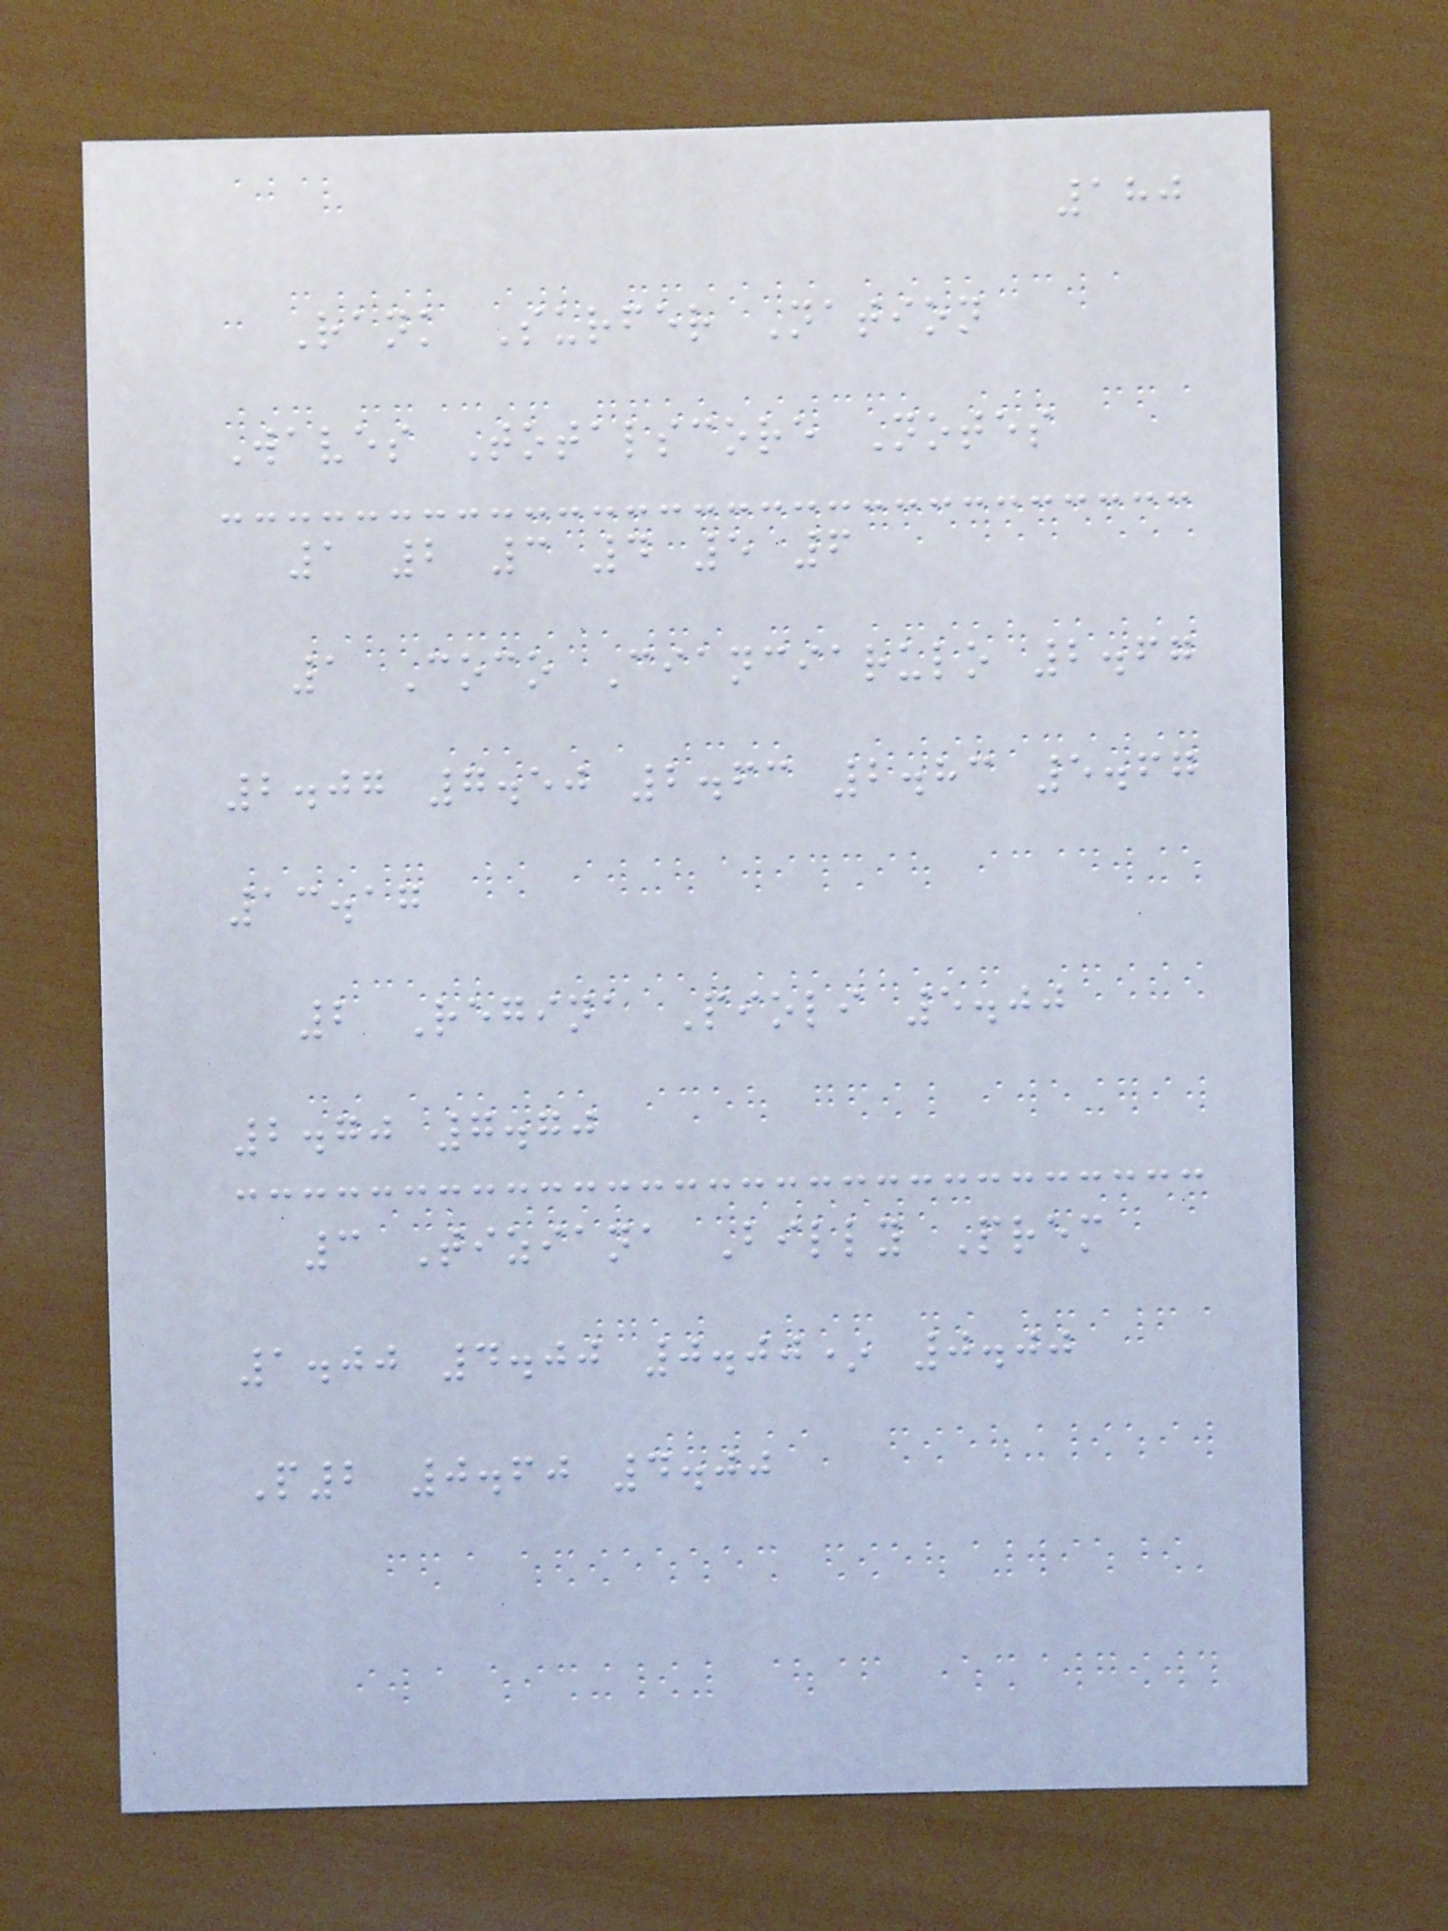180
Rank Surfer Nation
Waves Totalscore Notes
1 2 3 4 5 6
1 Coco Cianciarulo 2.67
2.07 7.50 2.63 2.83 5.67
13.17
2 Regina Pioli 5.00
2.70 7.70
3 Tiziana Billy Prem
1.00 4.00 0.00* 0.00
P2 0.60 4.00
